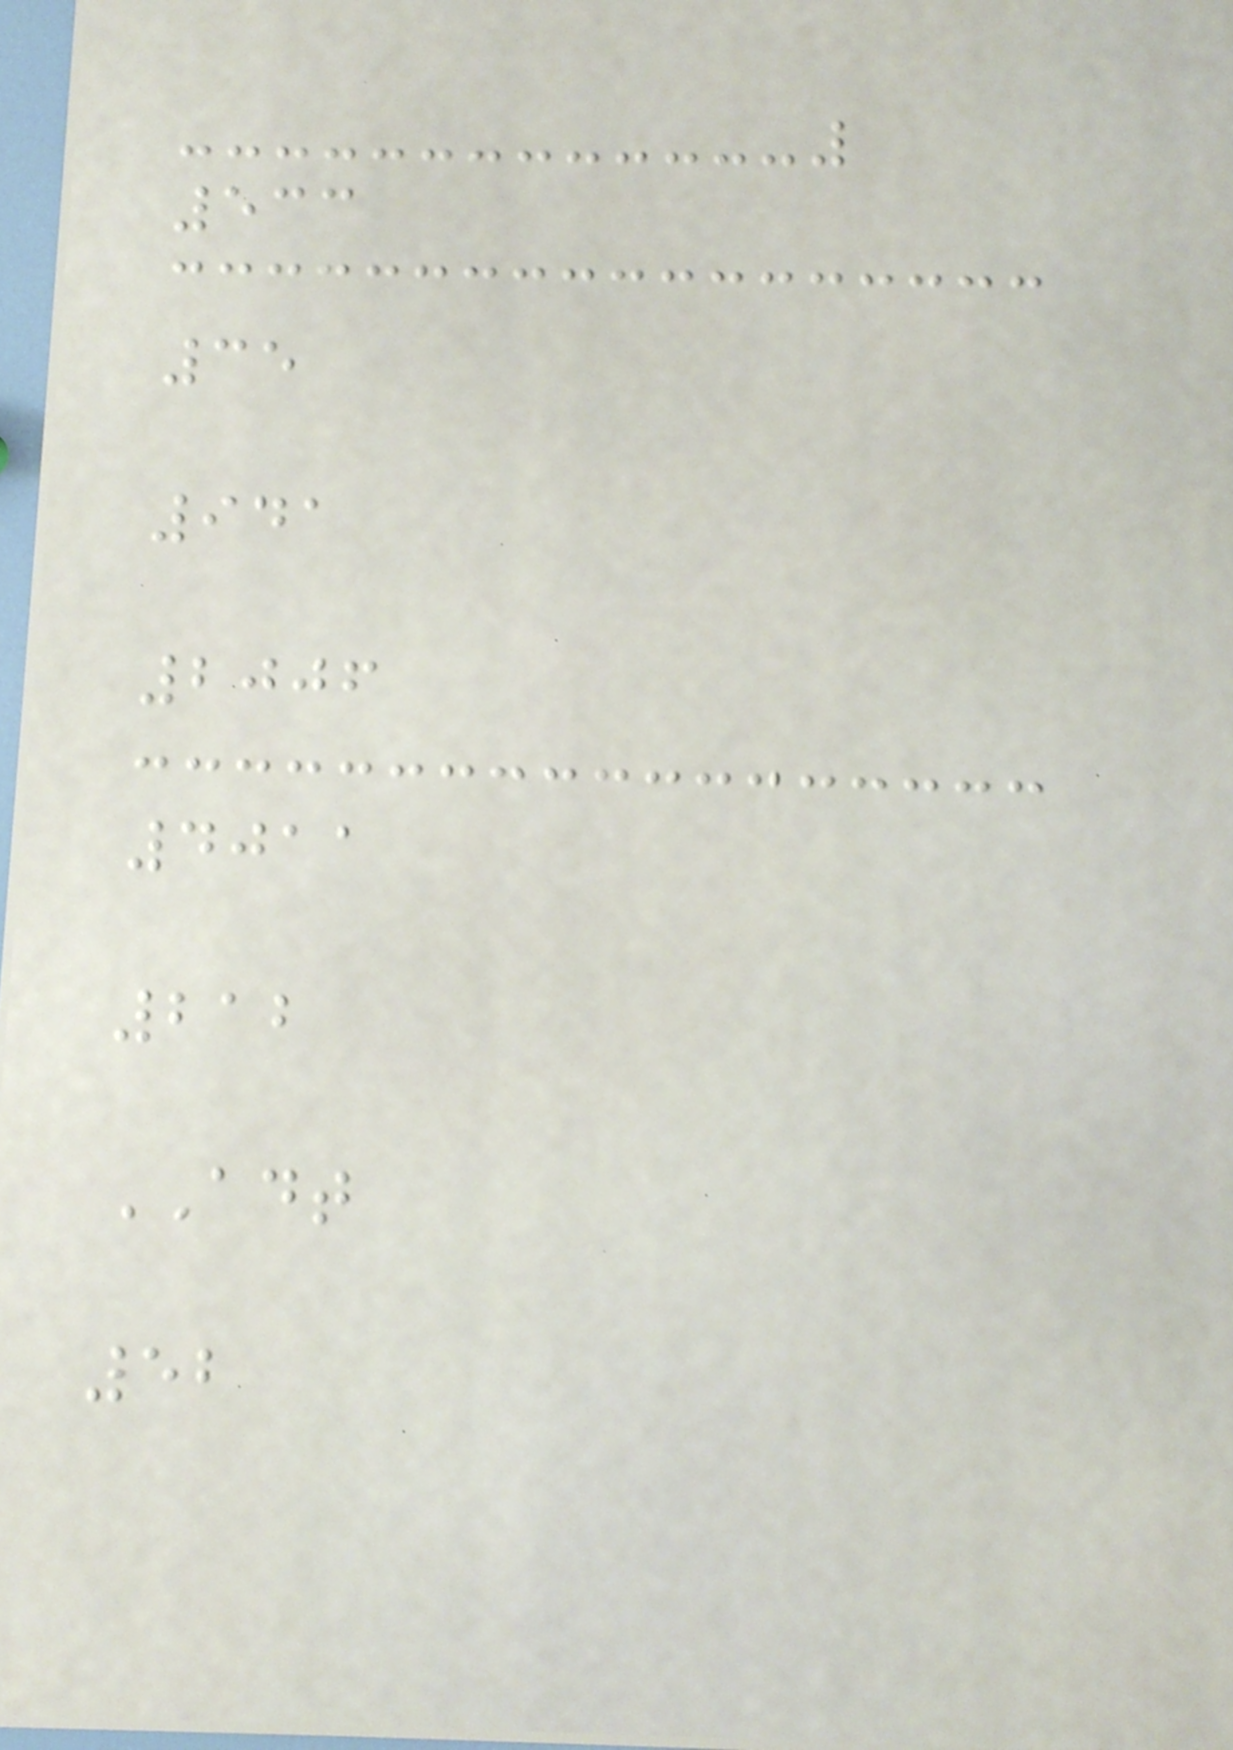533
35
941
2006
4011
212
ADT
52
